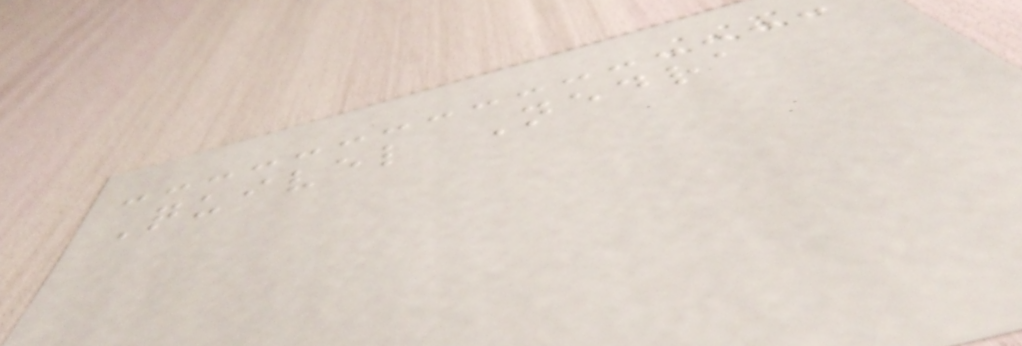Quivel Nedra
